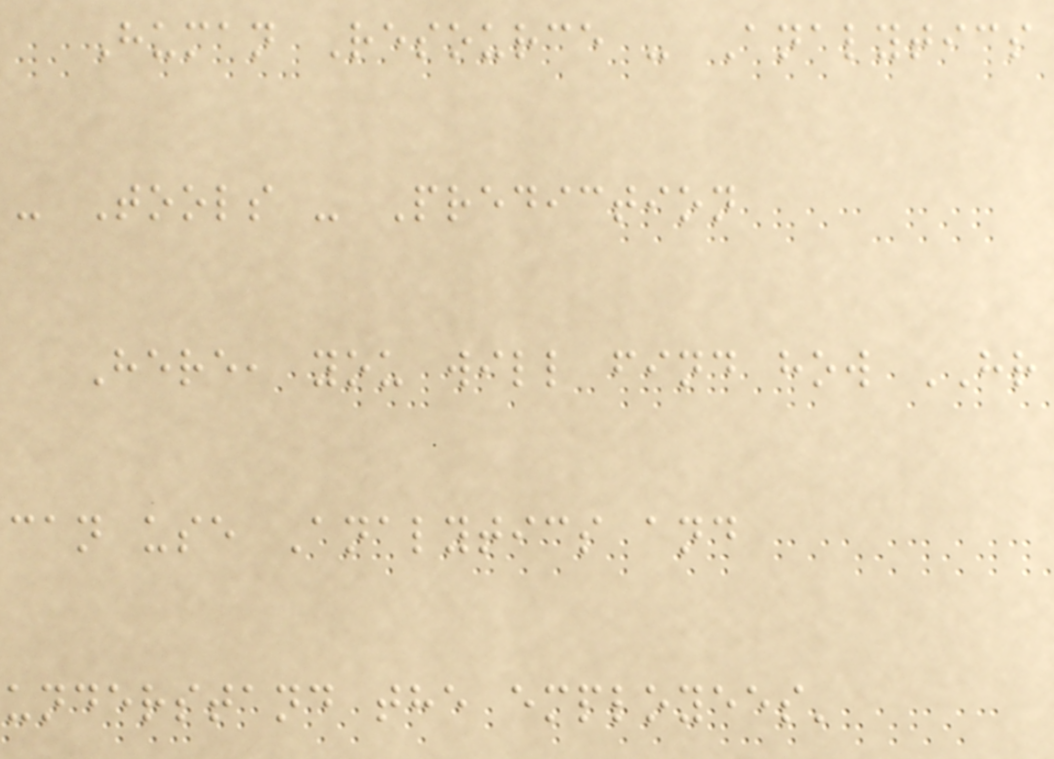Human Resource - Analytics
- Tools - Prediction
Here, you will find how HR
can use Analytics and
understand the employees'
